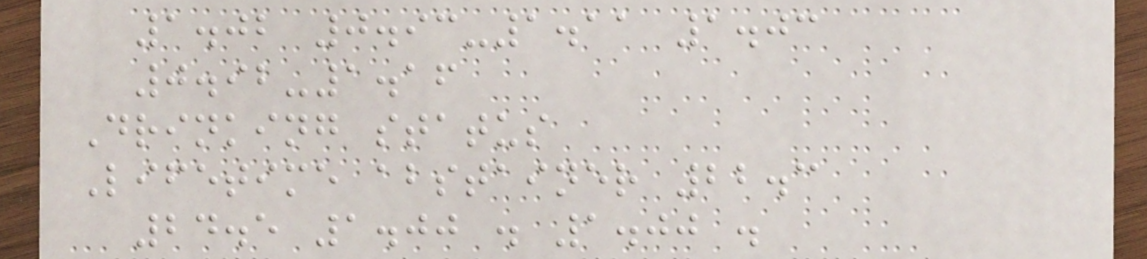1.02 0.93-1.11 1.03
0.92-1.16
Drinking status
Lifetime abstainer 22.3
24.5 1.00 . 1.00 .
